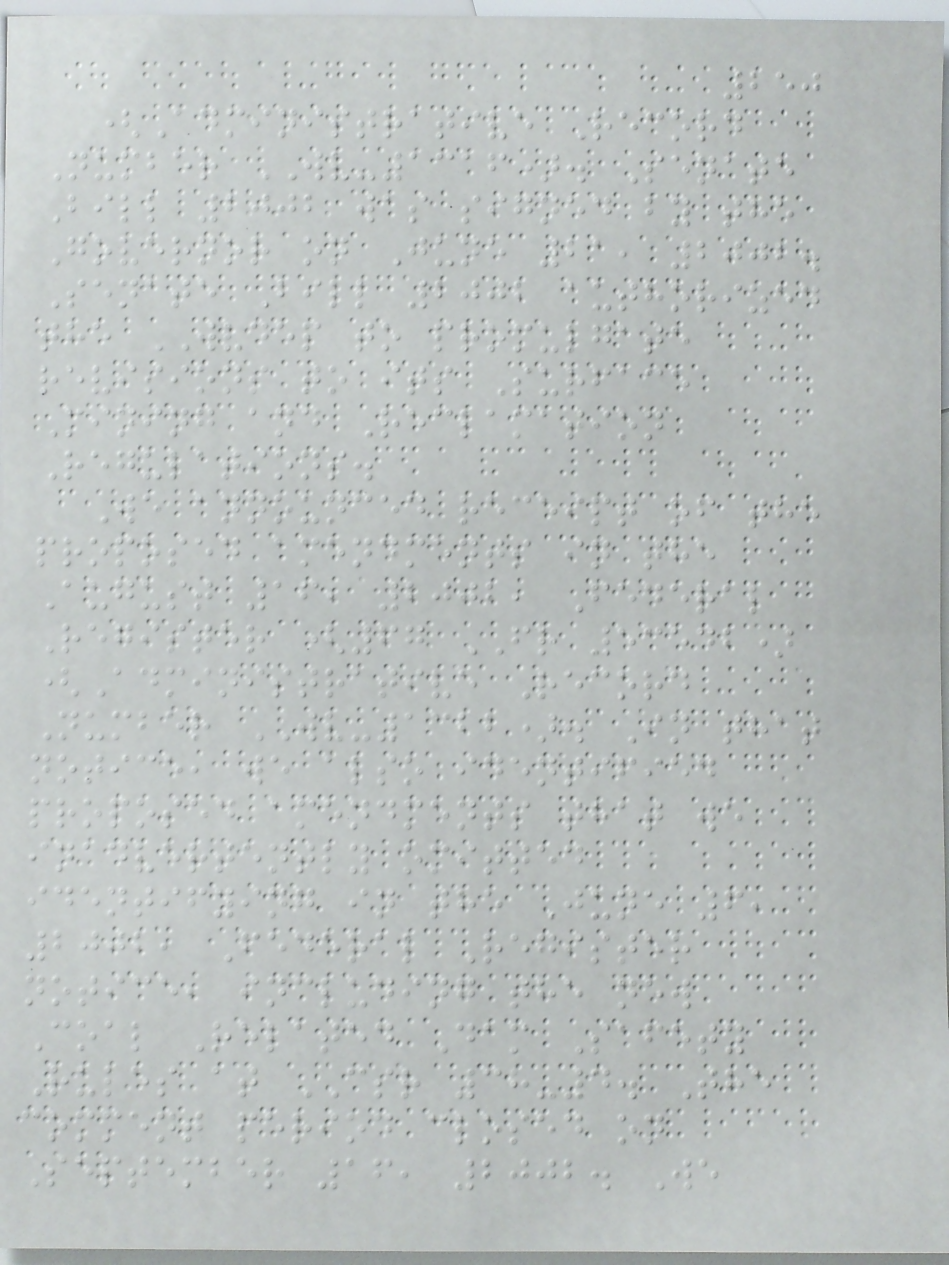250
(Administrative Record
Number WV-1316). Senate
Bill 2002 was signed by the
Governor on June 21, 2002.
Senate Bill 2002 authorized
the WVDEP to promulgate
revisions to its Surface
Mining and Reclamation
Regulations.
We announced receipt of the
proposed amendments in the
August 16, 2002, Federal
Register (67 FR 53542)
(Administrative Record
Number WV-1322). In that
notice, we also identified
proposed amendments that we
inadvertently omitted
identifying in the June 6,
2002, Federal Register
notice, including the new
Coal Related Dam Safety
Rules at CSR 38-4. The
comment period closed on
September 16, 2002. We
